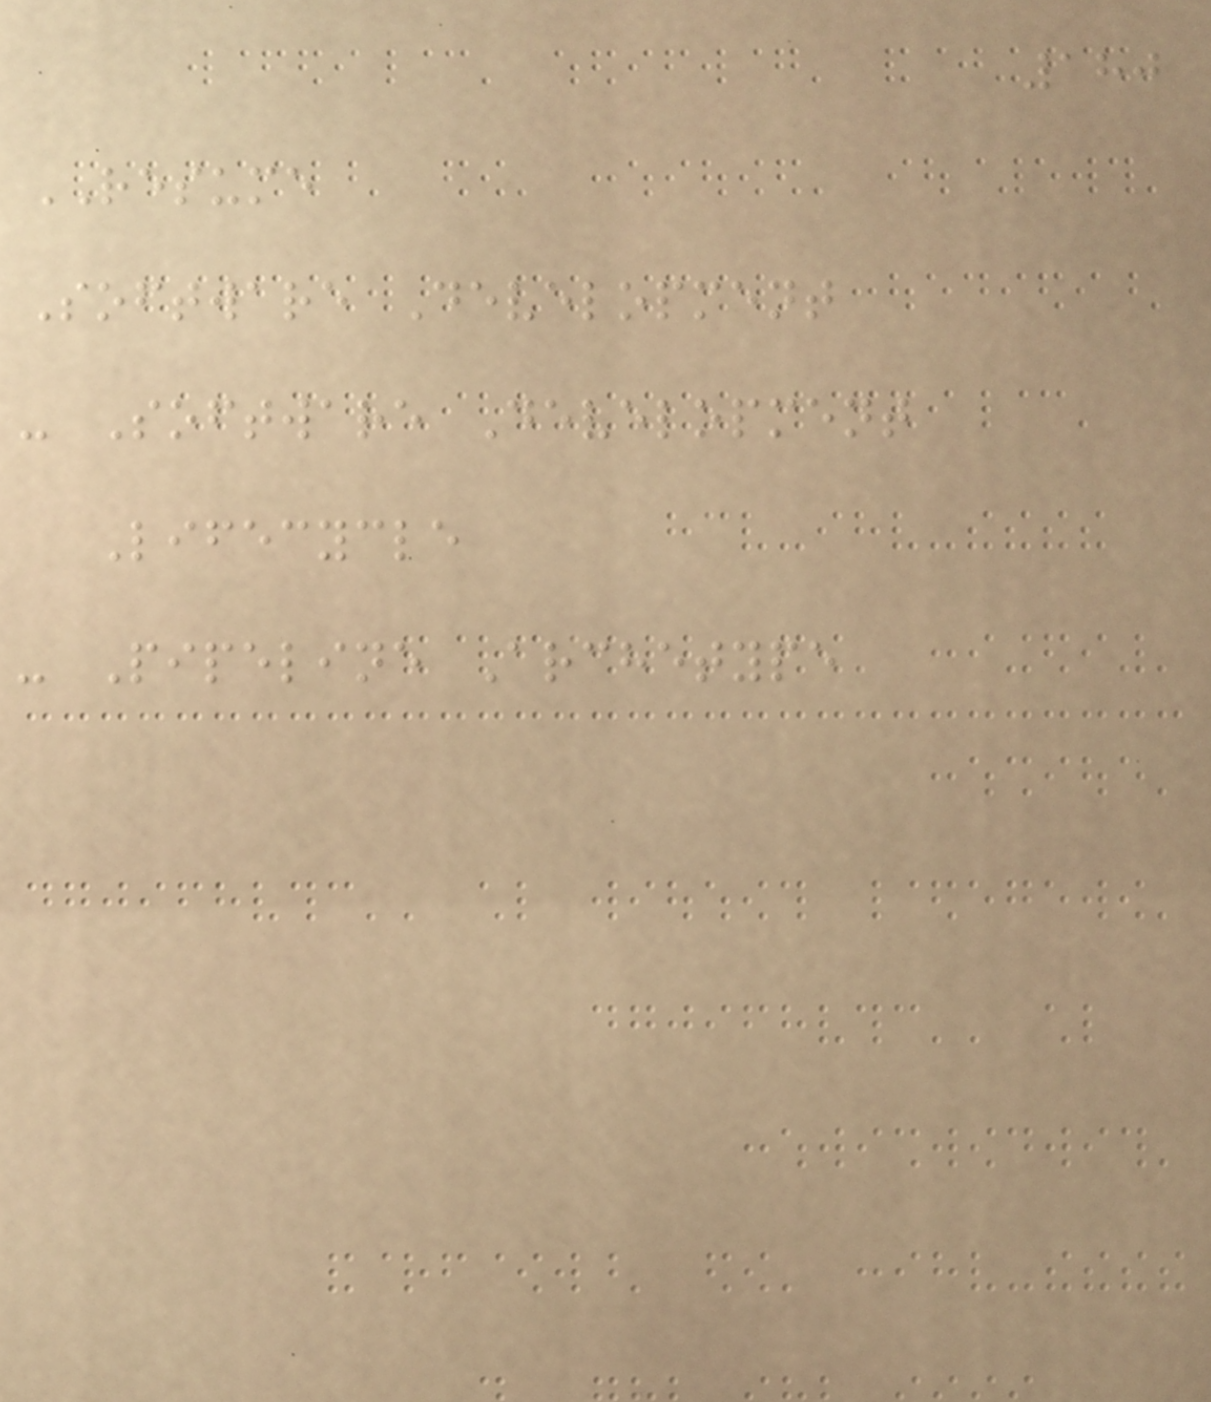180
RESUME
Software Development
- Software Development
Lifecycle
- Pipeline Archetype
